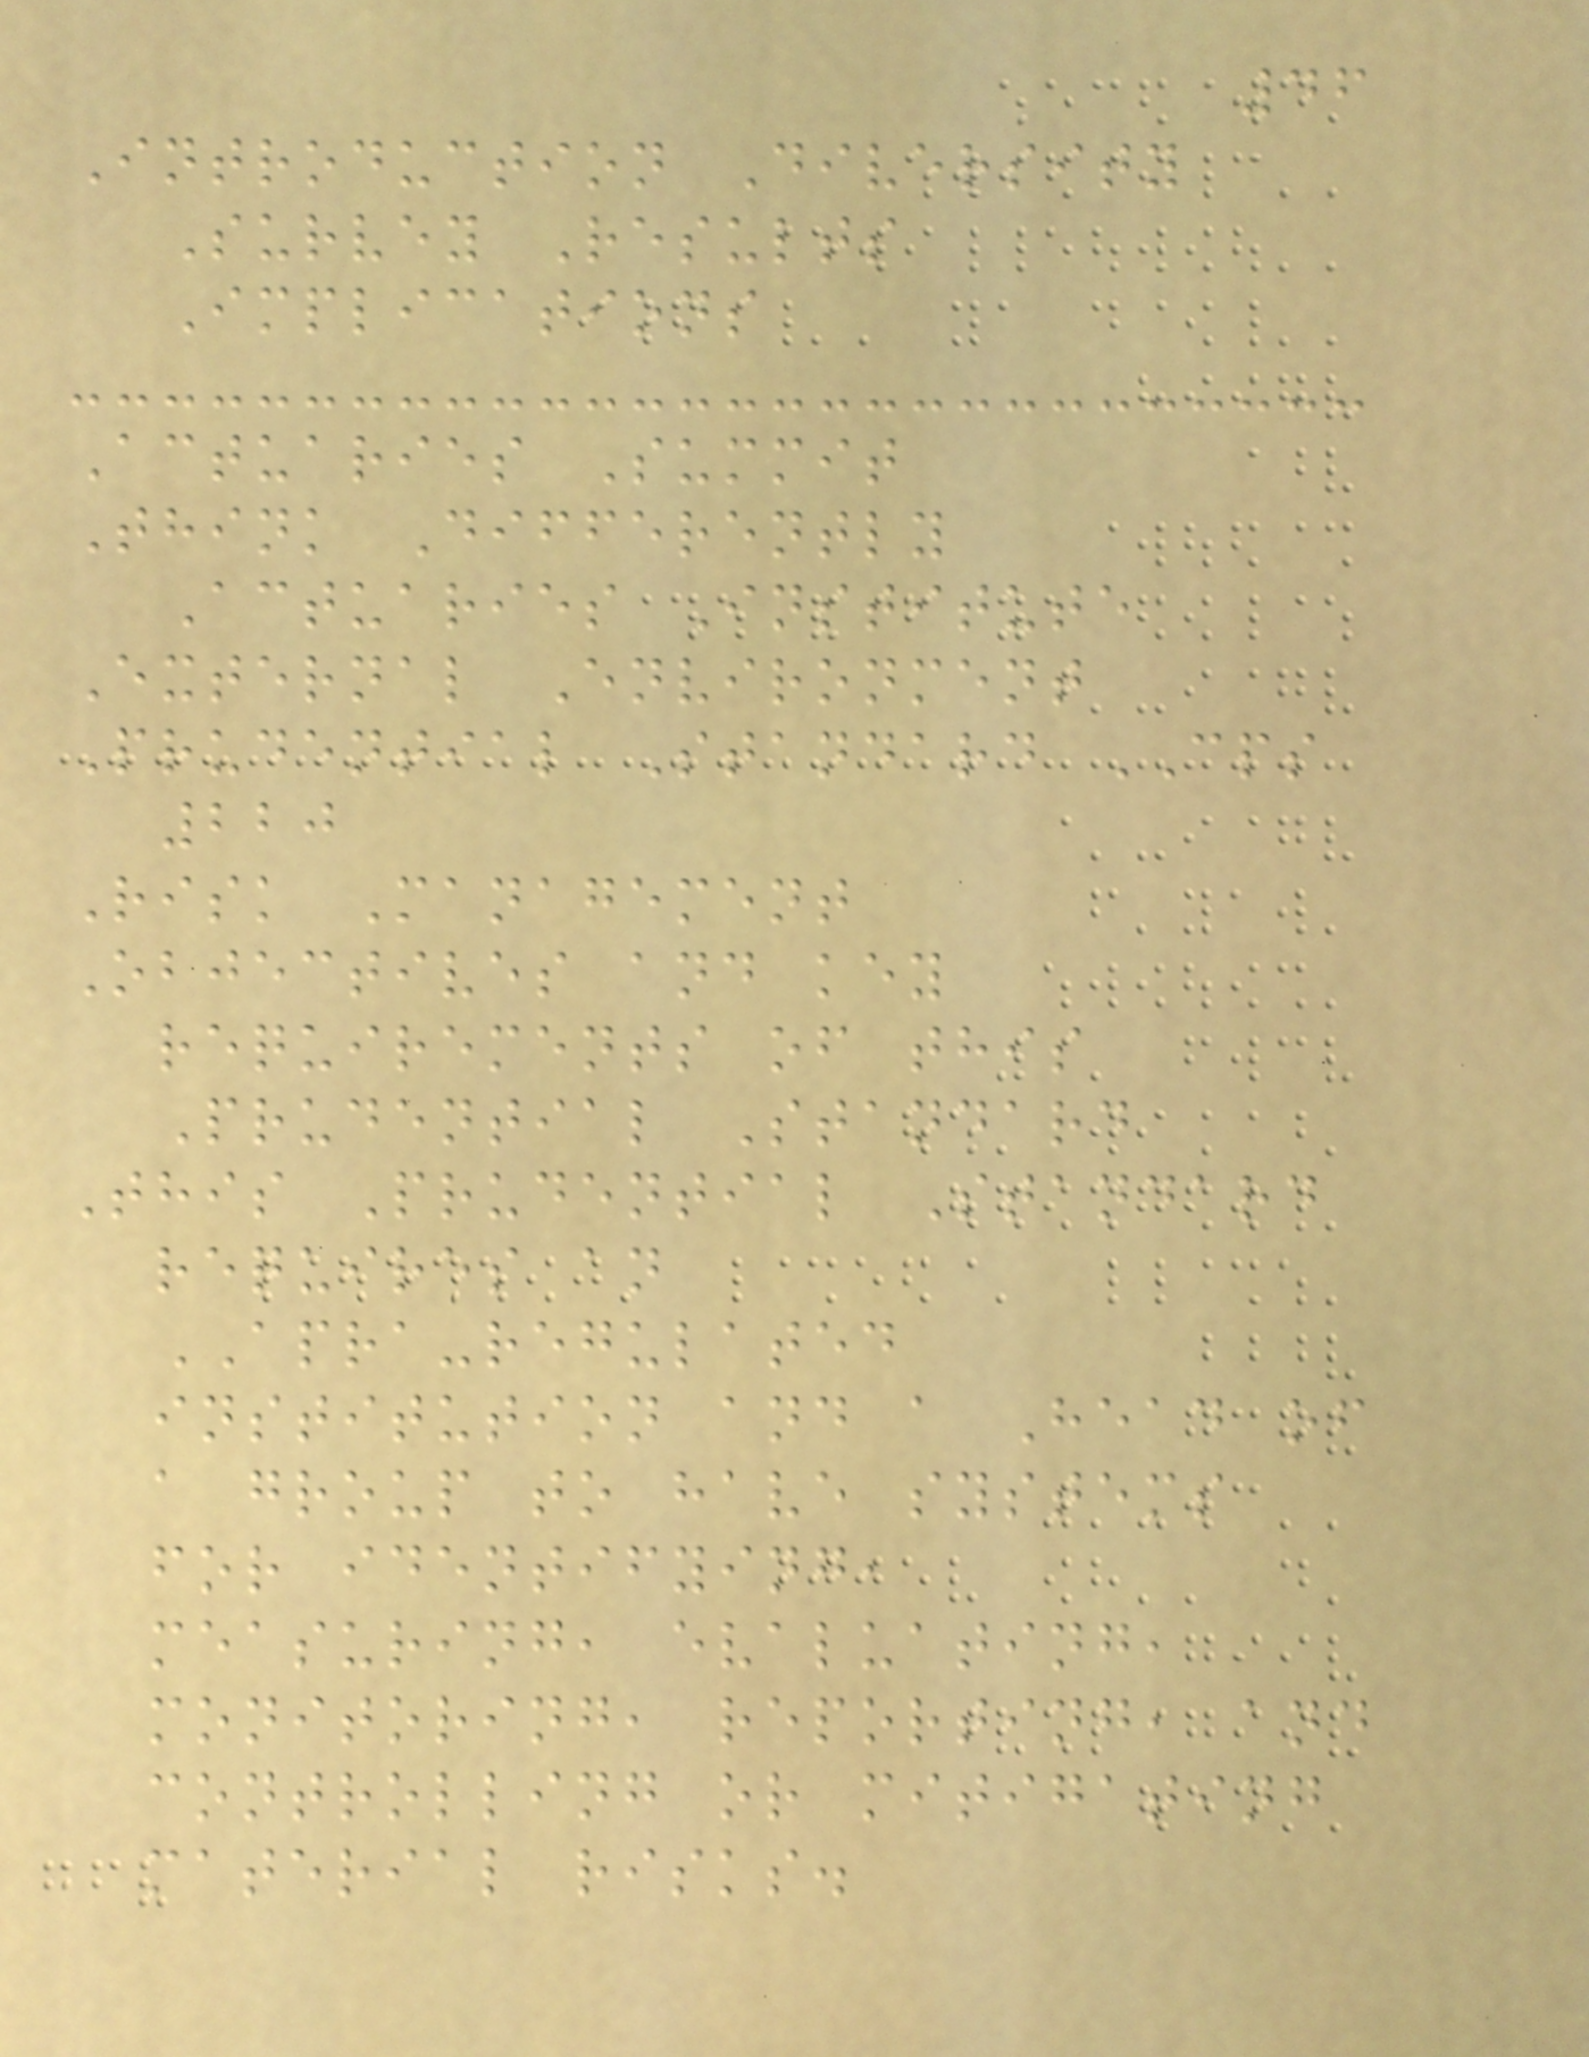46
Introduction Diversity
Survey Results
Implications
Actuaries Summit
Think Differently
Actuaries Institute
External Environment
Prudential Standard CPS
220
Risk Management
Objectives and key
requirements of this
Prudential Standard
This Prudential Standard
requires an
APRA-regulated
institution and a Head of
a group to have systems
for identifying,
measuring, evaluating,
monitoring, reporting, and
controlling or mitigating
material risks.
